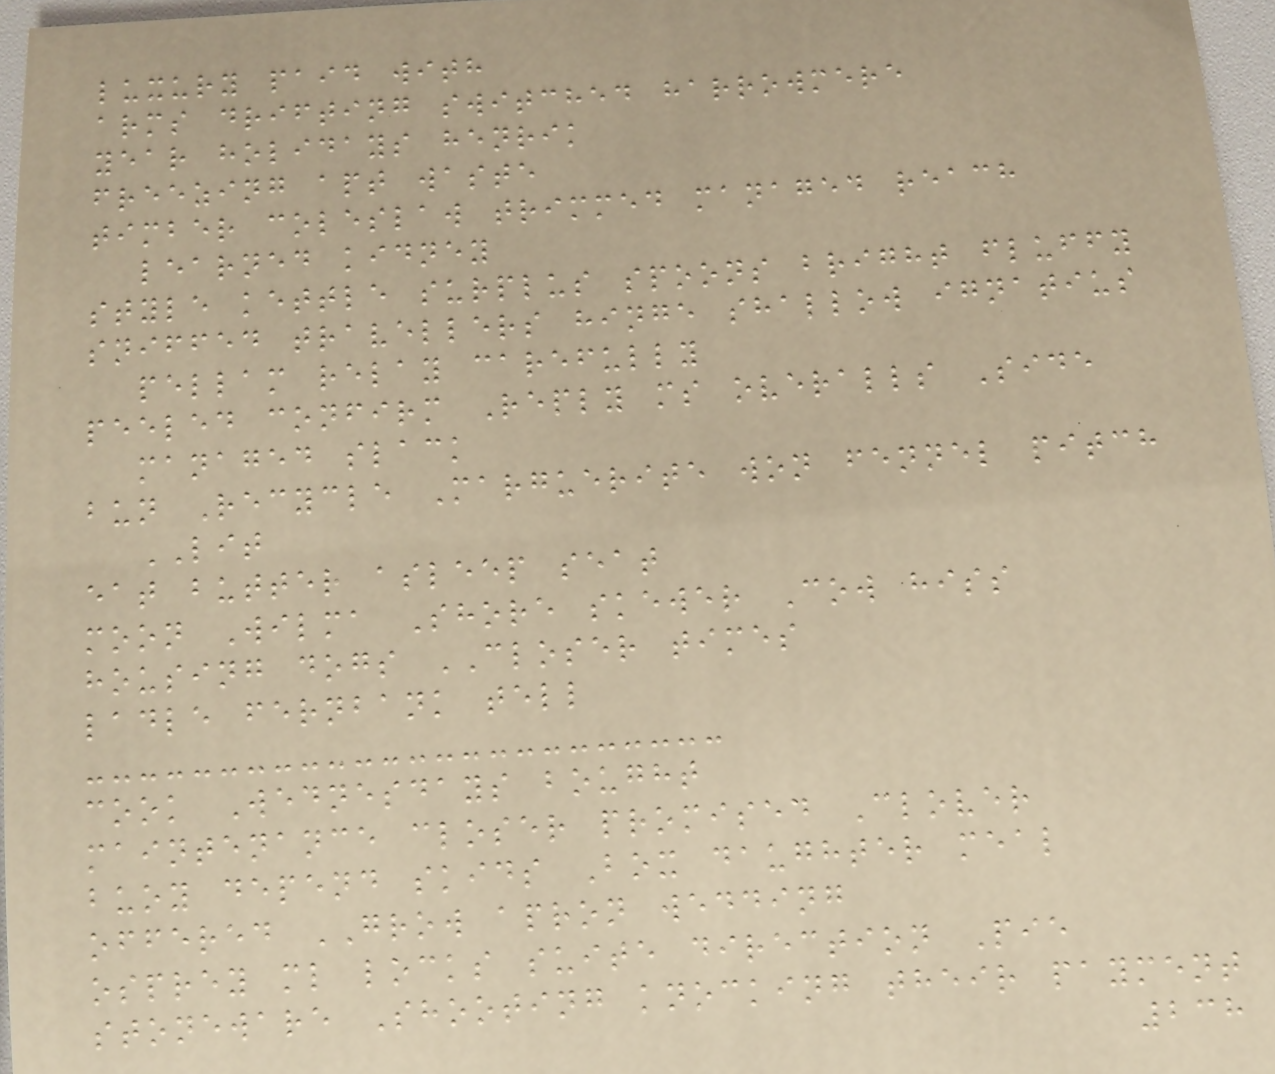luxury paid with
arms drifting switched harrowmere
year holidays henrik
freezing apt waste
timber coleslaw trimmed managed reach
learned kidney
style kettle surplus spoons bright fluffy
sniffed travellers hinge shallow ignatius
pellam relay carefully
peeled confirm Reply ms overalls Side
managed slack
bun Recycle Marguerite won fennel pitch
LIT
eat butter asleep seat
moon Wilma Shore skewer Cow hiss
housing dogs CLOSER times
ladle fernbank tell
cook Wednesdays bought
maintenance closer promised Clover
buoy depend skids Box daughter meal
offered GROW apron wedding
osprey ml locks suite direction Pie
stoneware Shooting knocking their payment
238
